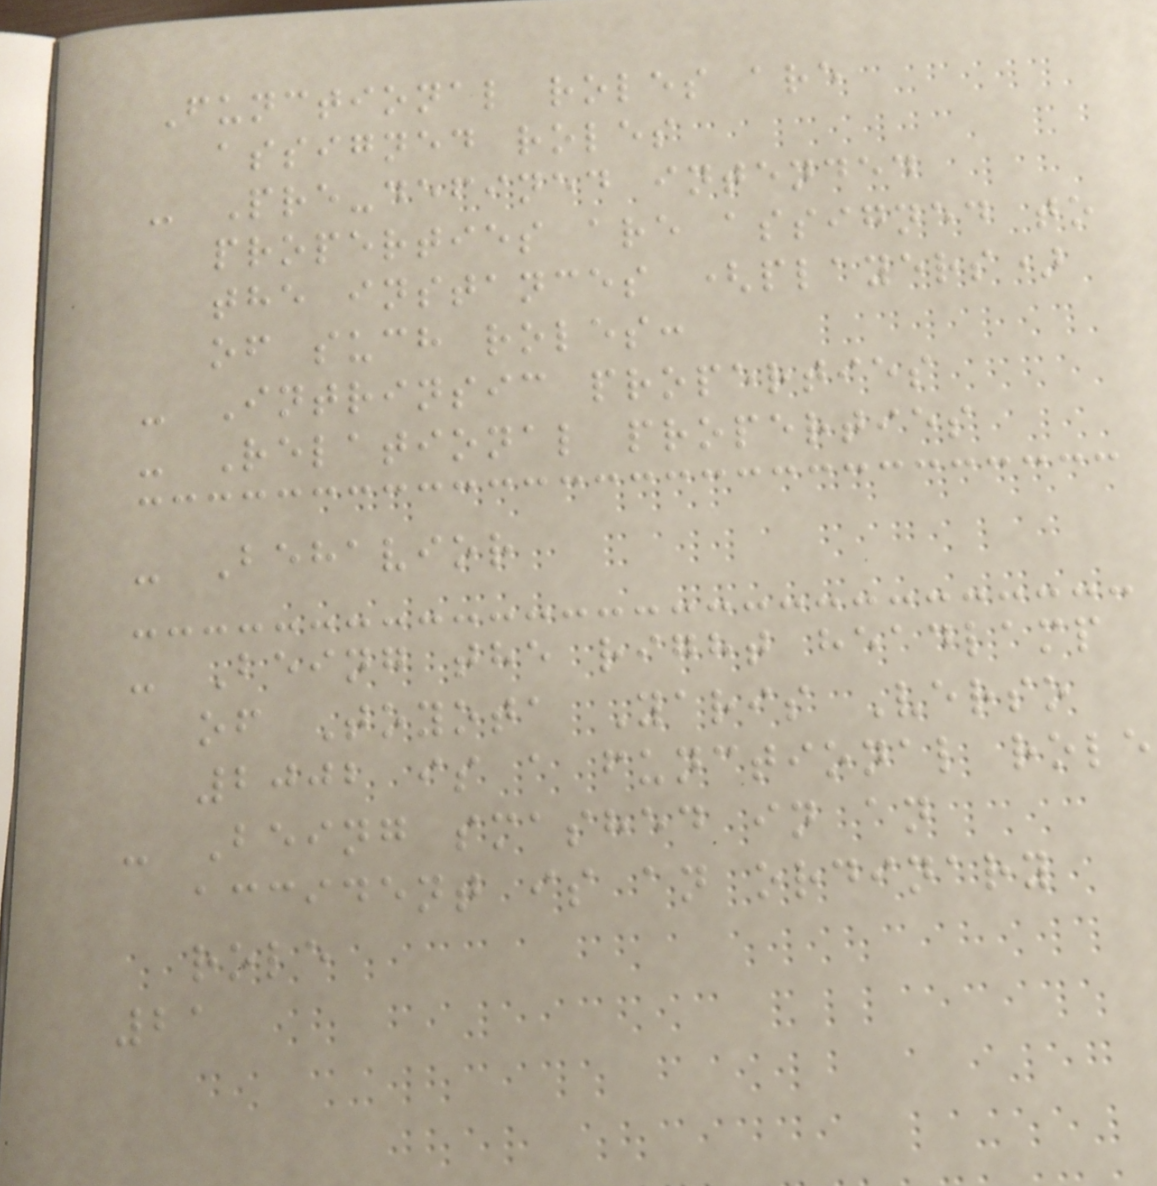Functional roles are
assigned roles
- Pre-defined intended
properties are assigned to
the instances (players)
of such roles:
- Intrinsic properties
- Relational properties
- Behavior
- Being the right headlamp
of Toyota Yaris Verso
2002 is a functional role
- Being smashed in an
accident is an ordinary
role
21
